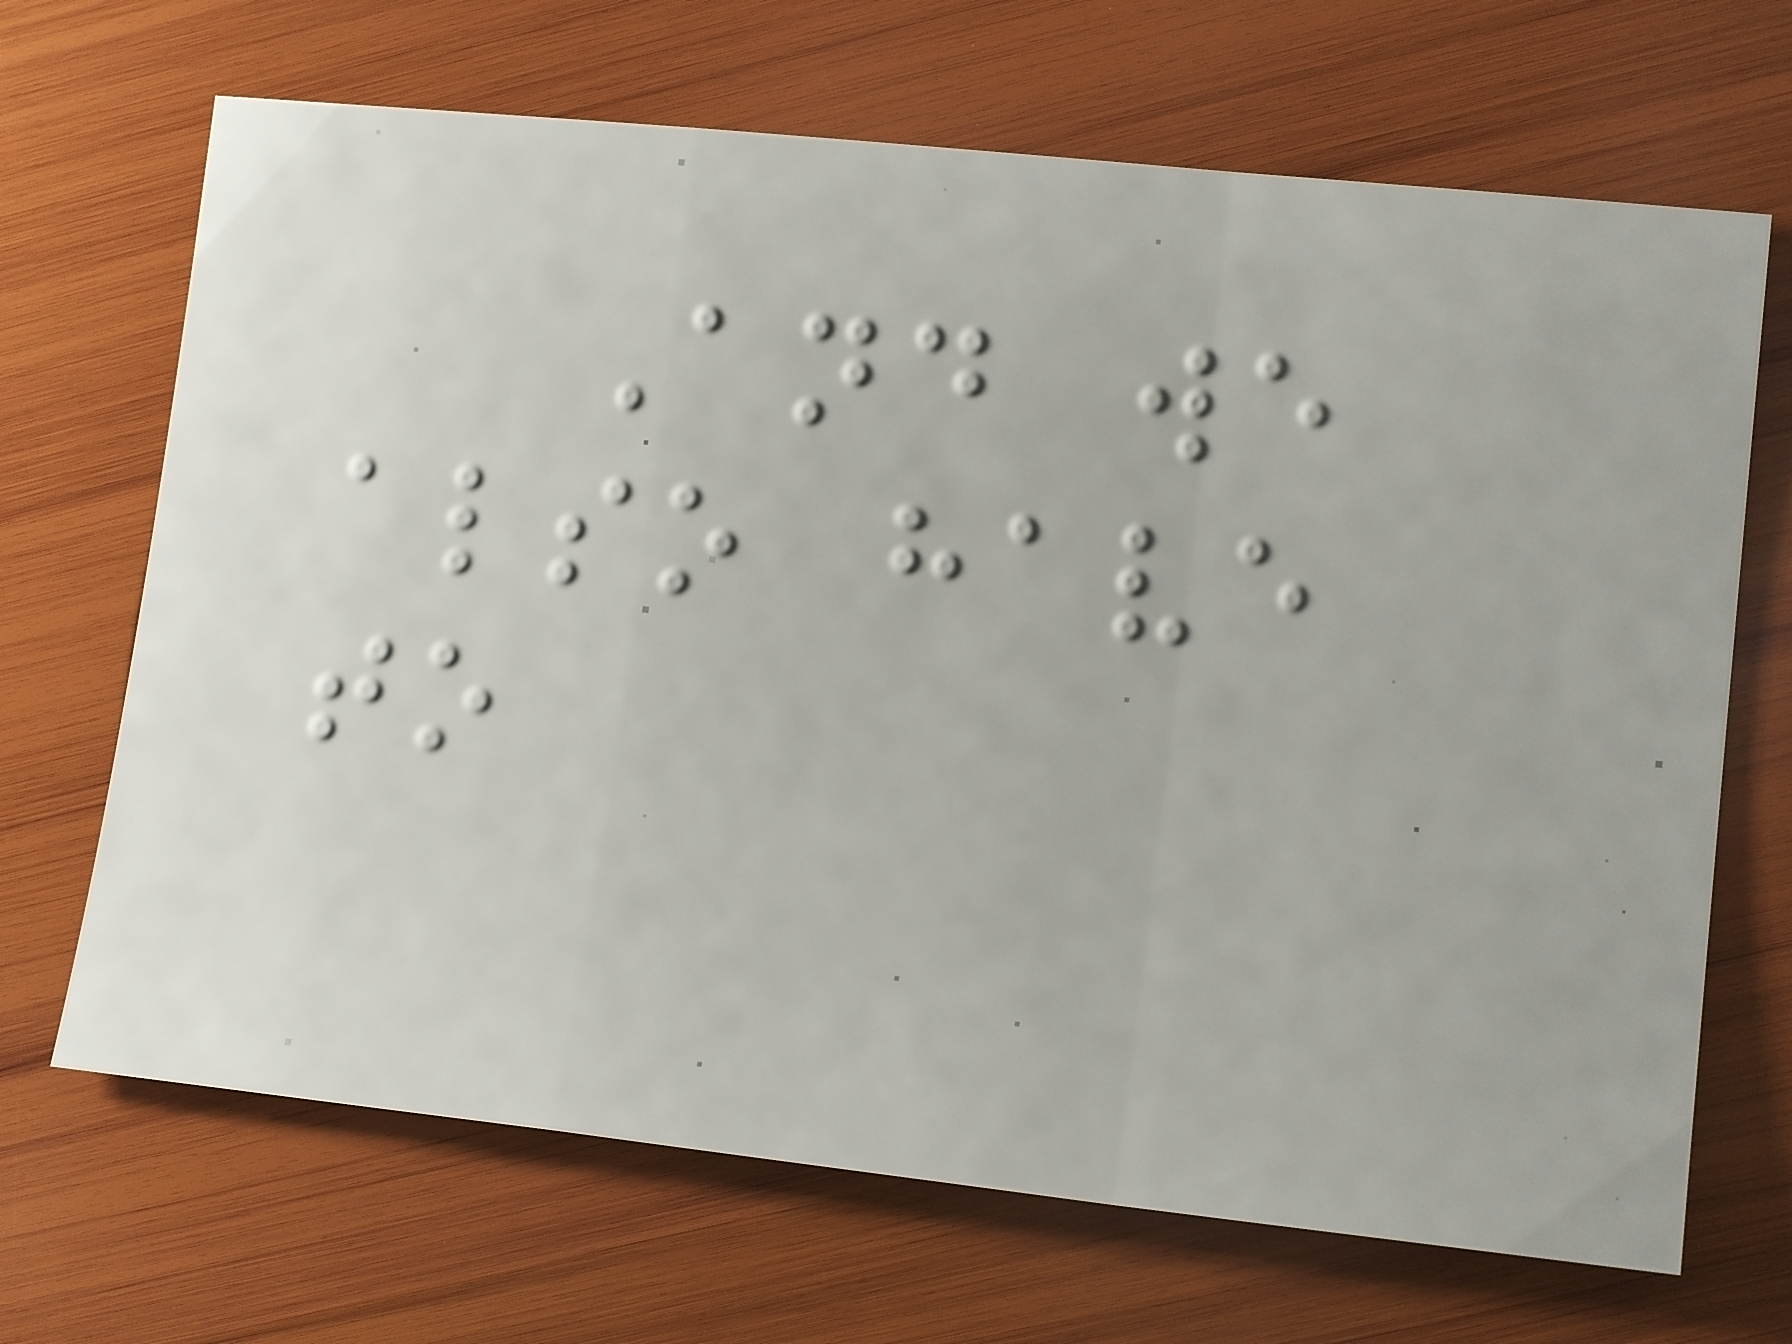And we
also have
to
